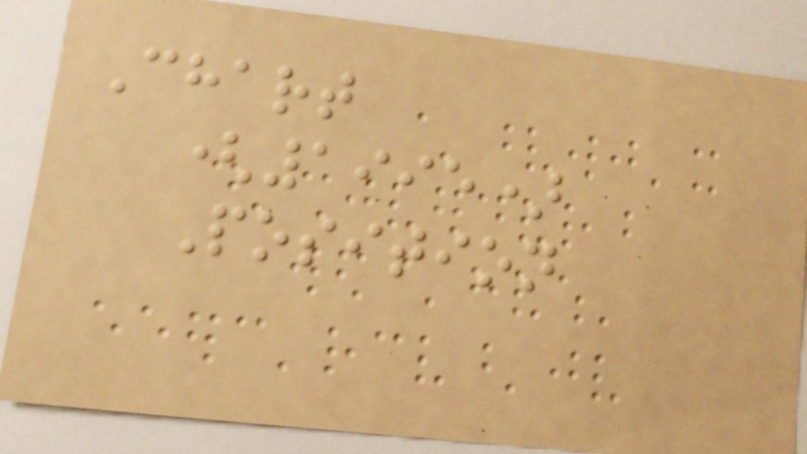Chart
(1995)
Position
